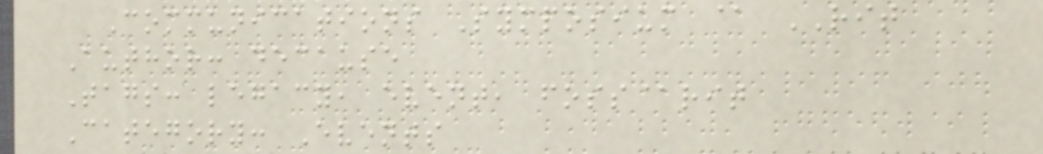Communications Symposium @ RIT
Author: decause
Tags: legacy, event, foss@rit
Category: Events
